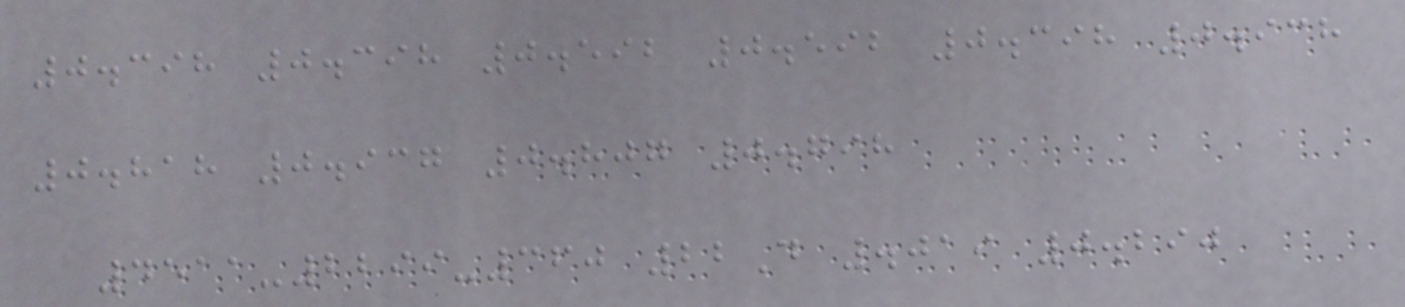0.398 0.398 0.592 0.592 0.398 0.938
0.818 0.937 0.807 0.798
4511-2299-360 22D .019 0.290
